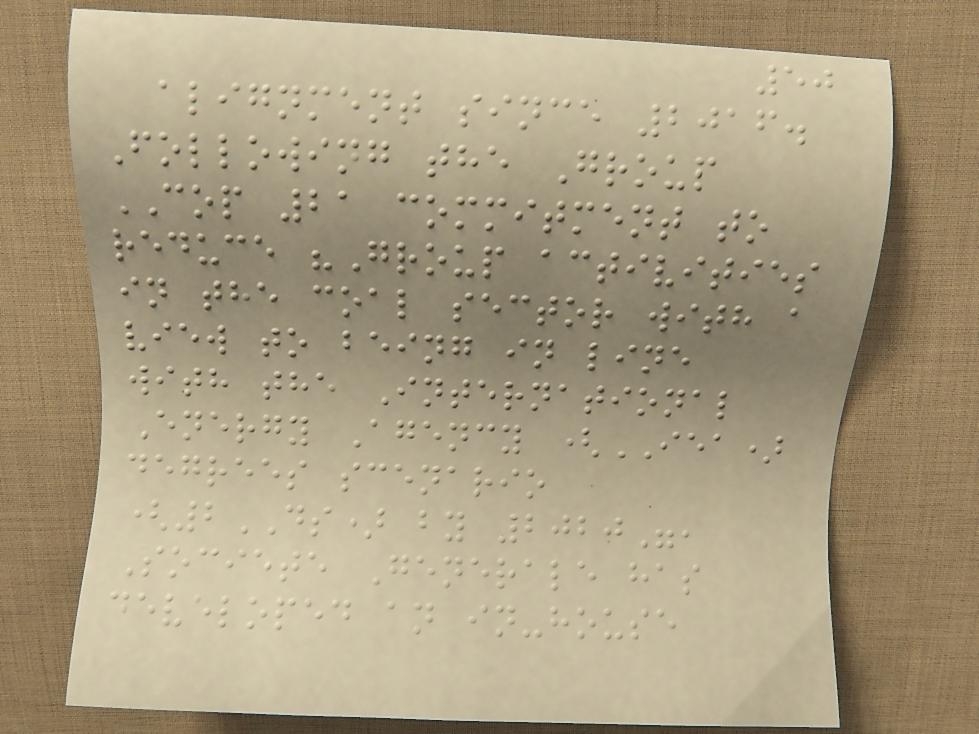50
alignment since 2016.
Following the Group
COP 21 commitment to
reduce "Group activities
in the coal sector with a
view to being in line
with the International
Energy Agency (IEA)
degrees scenario
(2DS) by 2020",
Societe Generale has
developed an in-house
